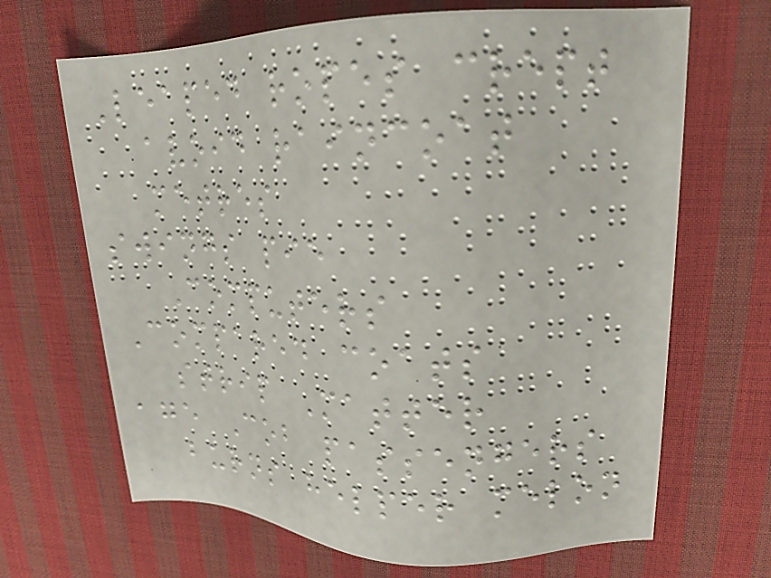Leaped ropes crept
avoid raincoat
metres
swings pie
Computers
Compared coats
strip Matter
age Cob passengers
burns helper melon
